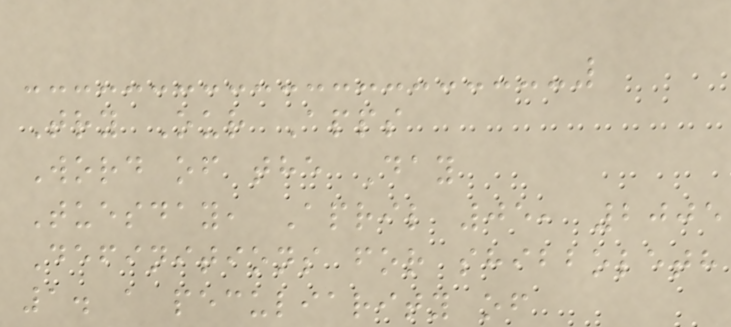Try Our Apps
Word of the Day
Tuesday, April 05, 2005
Definitions for shibboleth
1. a peculiarity of
